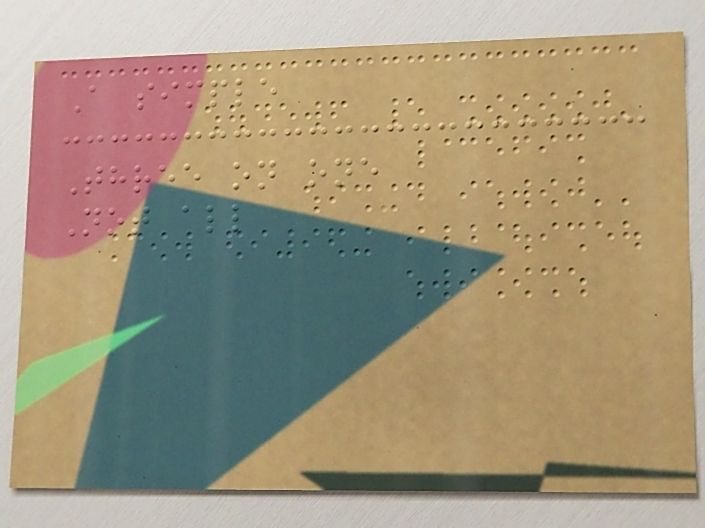A simple
Three on one
Not all
